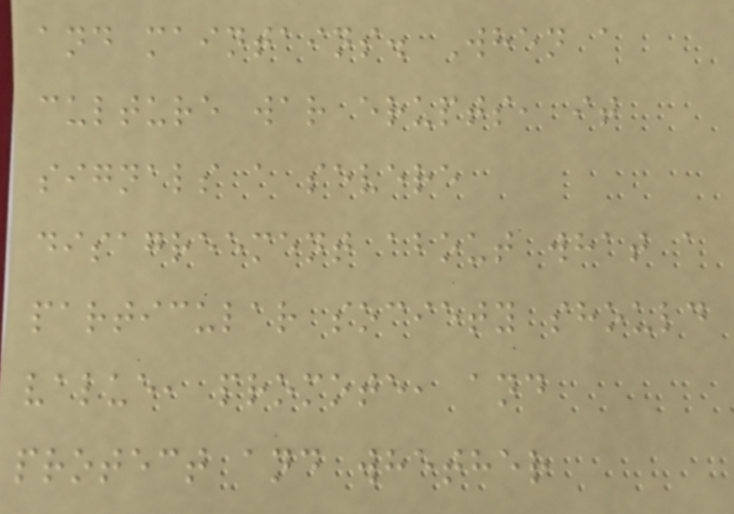and maintains. When a
culture war erupts, it
signals a severe
disagreement about what a
particular society should
value, promote, and
protect and whether
